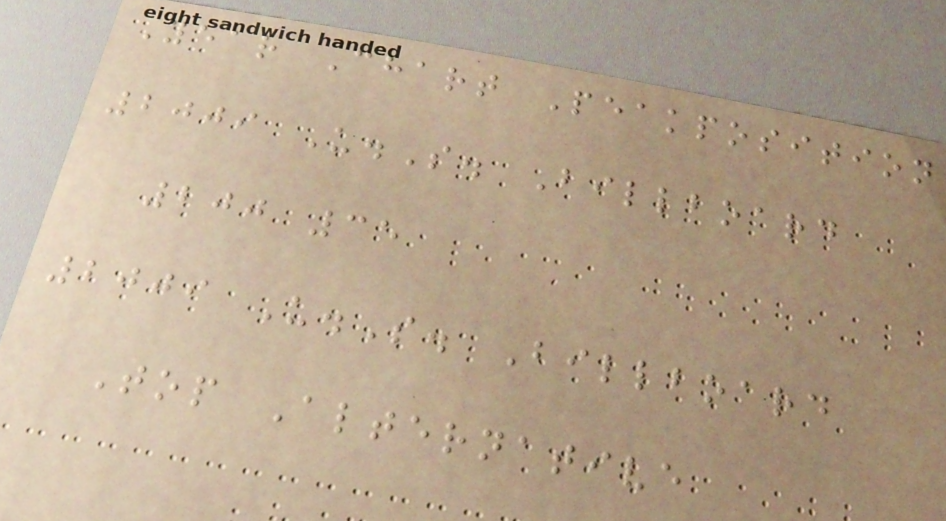Year Chart Peakposition
2009 U.S. Billboard
200 35
2009 U.S. Billboard
Top Alternative
